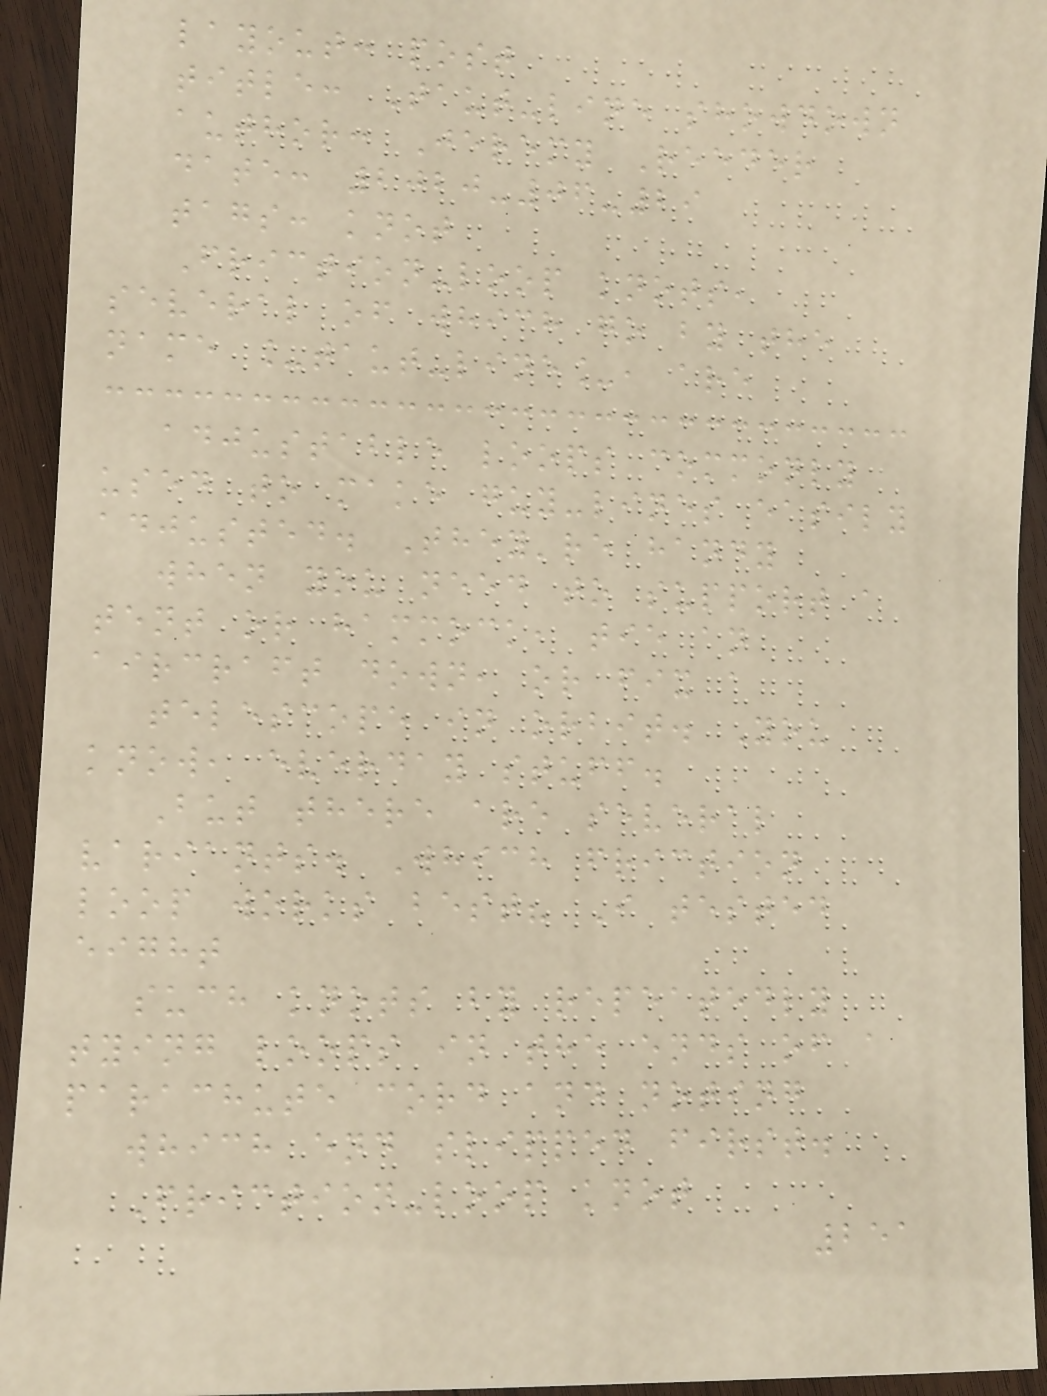layout: post
title: Taut-line showdown
author: Jeremy Reeder
date: 2020-06-29
tags: knot
Friction-loop knots,
several of which go by the
name _taut-line_, are
adjustable loops commonly
used to make guy-lines easily
adjusted. They're handy
when you need to support a
tent or hammock, tie an
aircraft down, or fix a
telescope in orbit. You
know, everday stuff.
But there are several
variants. Which friction
loop works best? I tested
eight
such knots by repeatedly
tying loops in the ends of a
parachute cord and noting
which end slipped first.
Friction-loop knot
251
